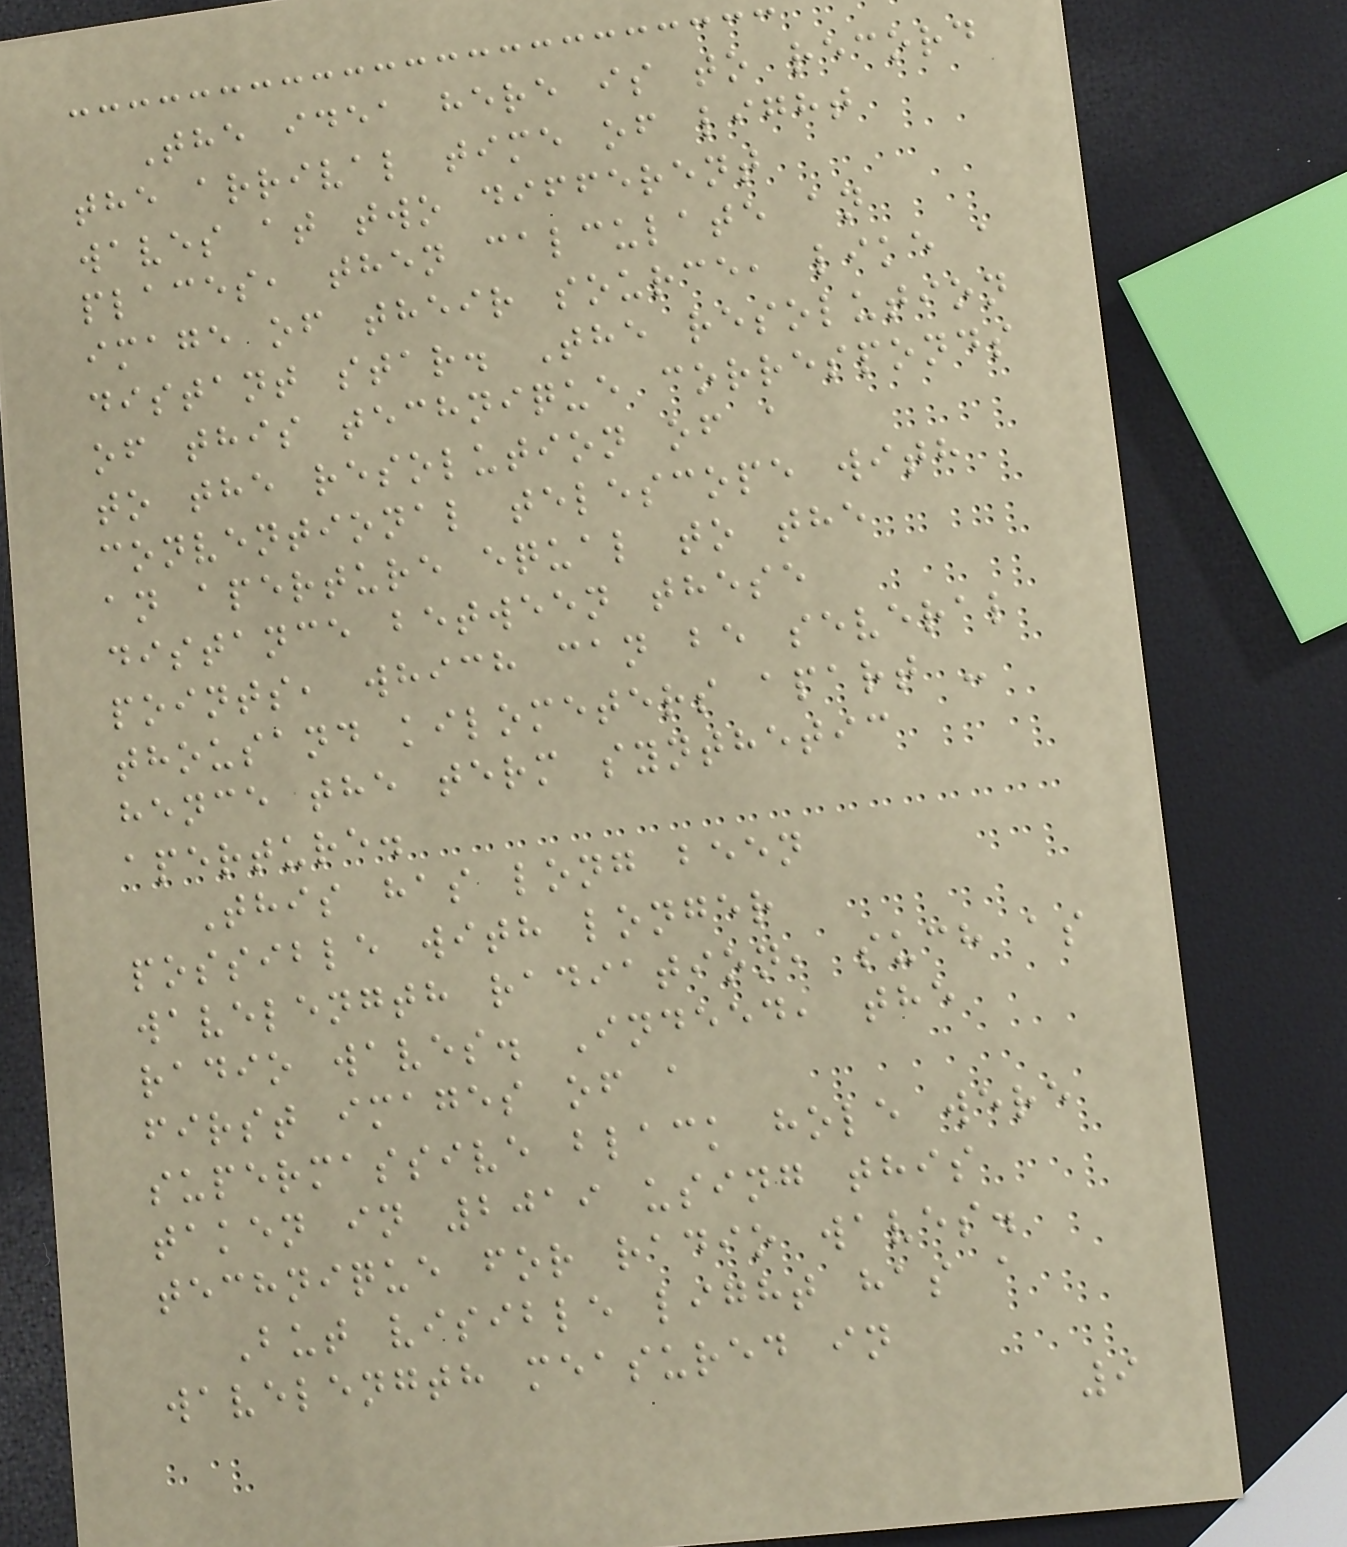The idea here is to record
the arrival time of light
waves at two different
places, then calculate an
image of their source, like a
distant star. The resolution
of this technique corresponds
to the resolution of a
conventional telescope with
an aperture equal to the
distance between these
points, which can be several
thousand kilometers apart -
hence the term synthetic
aperture.
This has long been
possible with longer
wavelength radiation, such as
radio waves. Indeed, the
first images of a
supermassive black hole were
taken in 2019 using this
technique for radio waves.
But visible light has a
wavelength measured in
9
